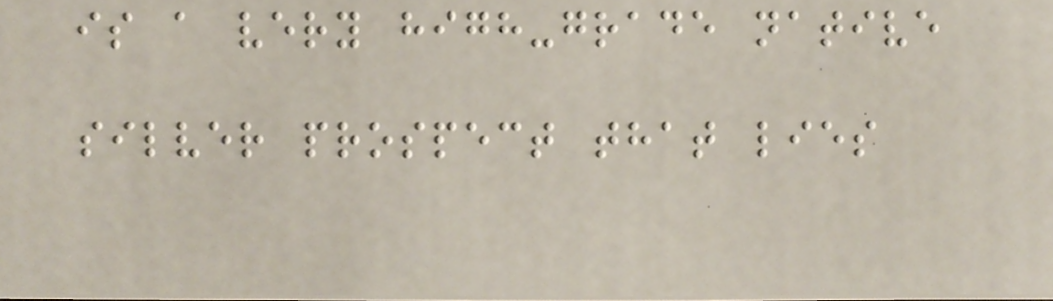is a very high-grade native
silver prospect that lies
